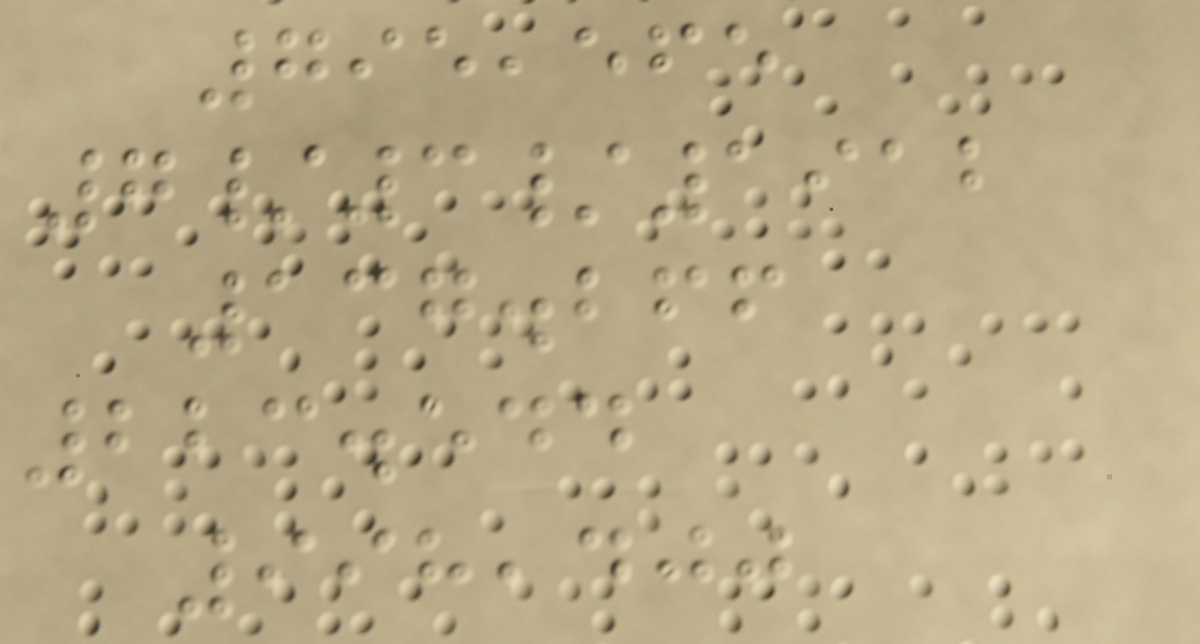795,565
7/3/1912
137.266
223.544
998,400
